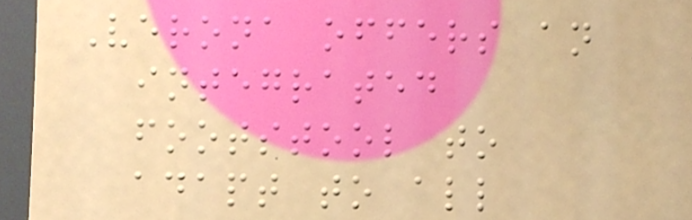Verona offers an
integrated
footstool to
adapt to all
